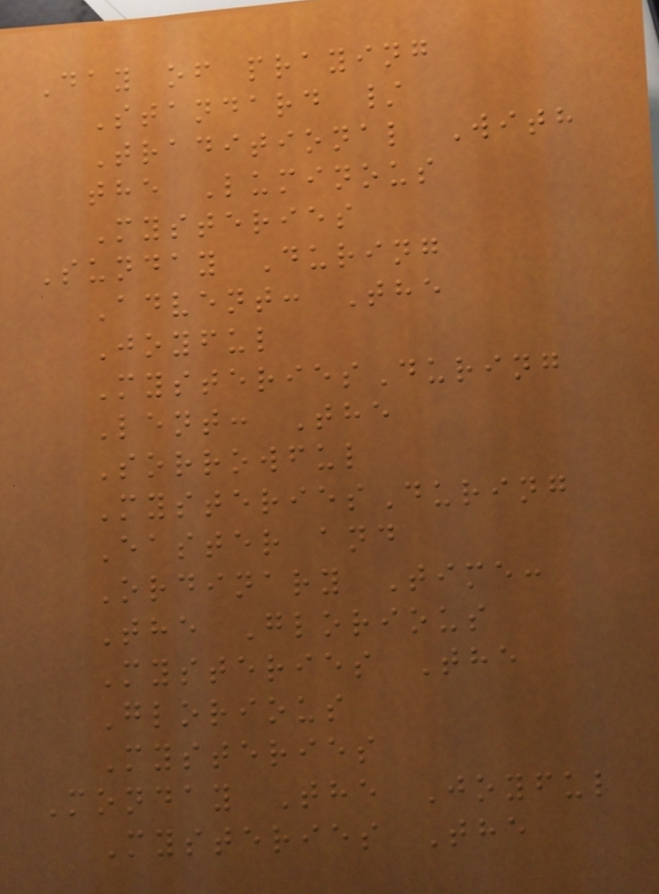Day of praying
Standard /
Traditional With
the Luminous
Mysteries
Sunday During
Advent: The
Joyful
MysteriesDuring
Lent: The
Sorrowful
MysteriesDuring
Easter and
Ordinary Time:
The Glorious
Mysteries The
Glorious
Mysteries
Monday The Joyful
Mysteries The
